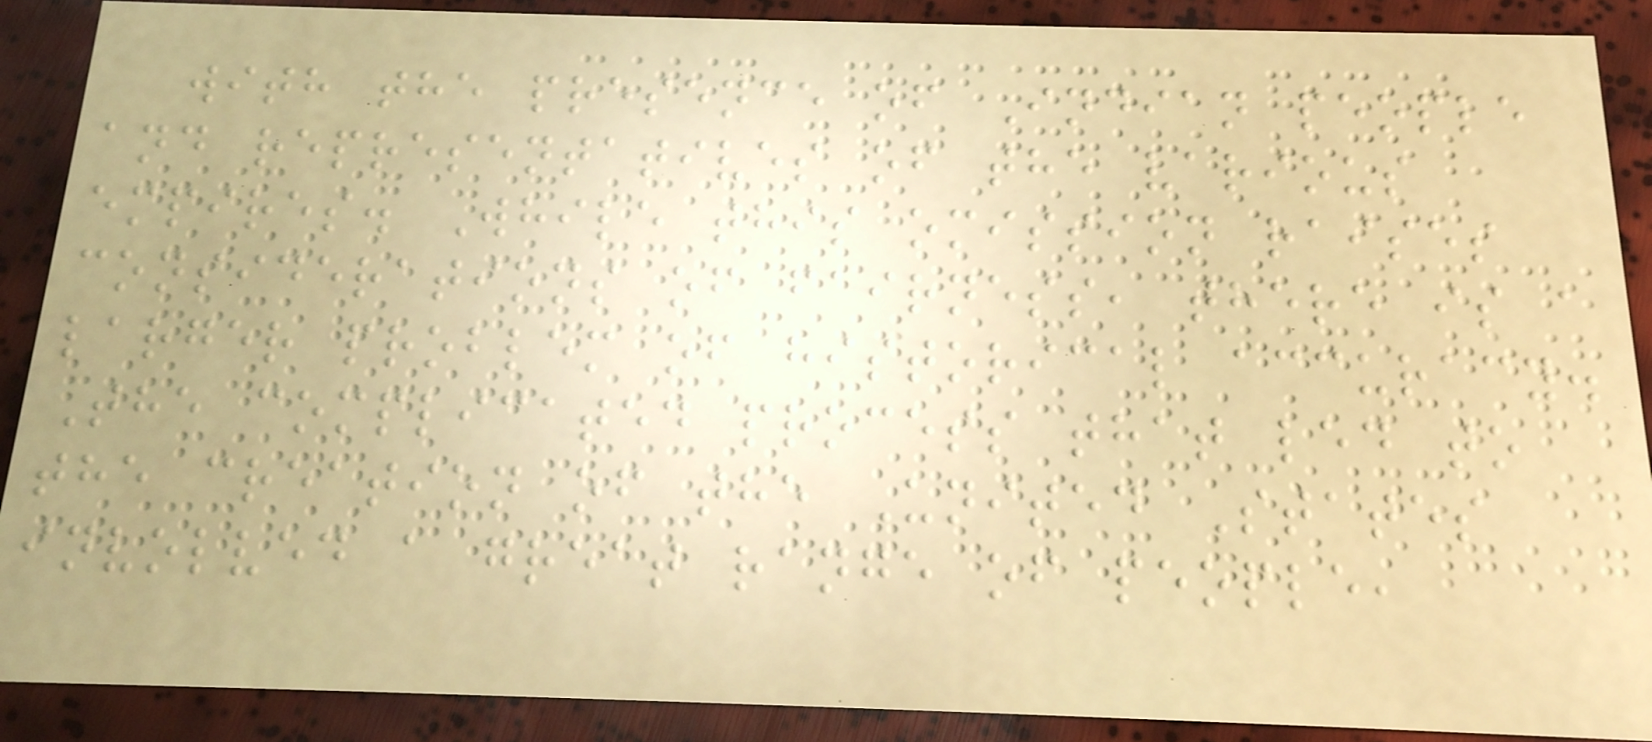with the presence of Indian people
and representatives of the various
empires. While this omission raises
considerations of fairness, there is a
larger problem of historical accuracy.
The complicated process that led to
the creation of the United States
involved a great range of people,
